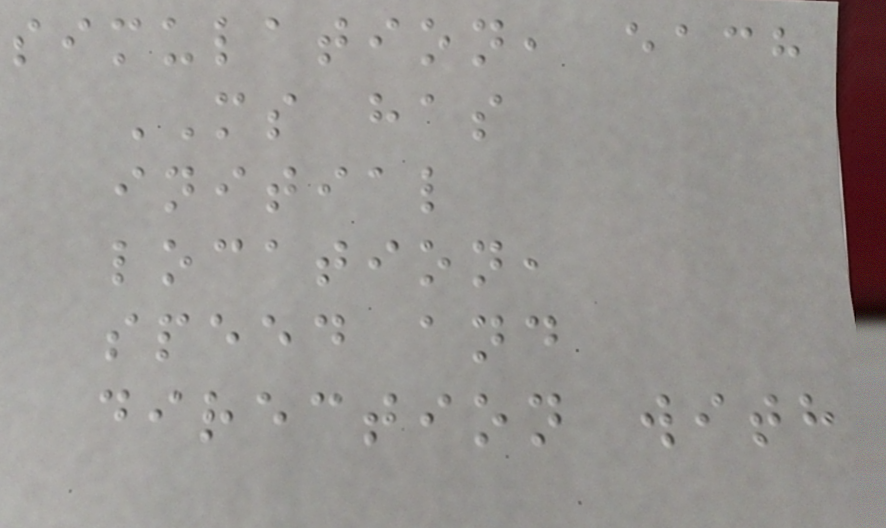simulation, each
MS has
initial
location,
speed and
direction with
